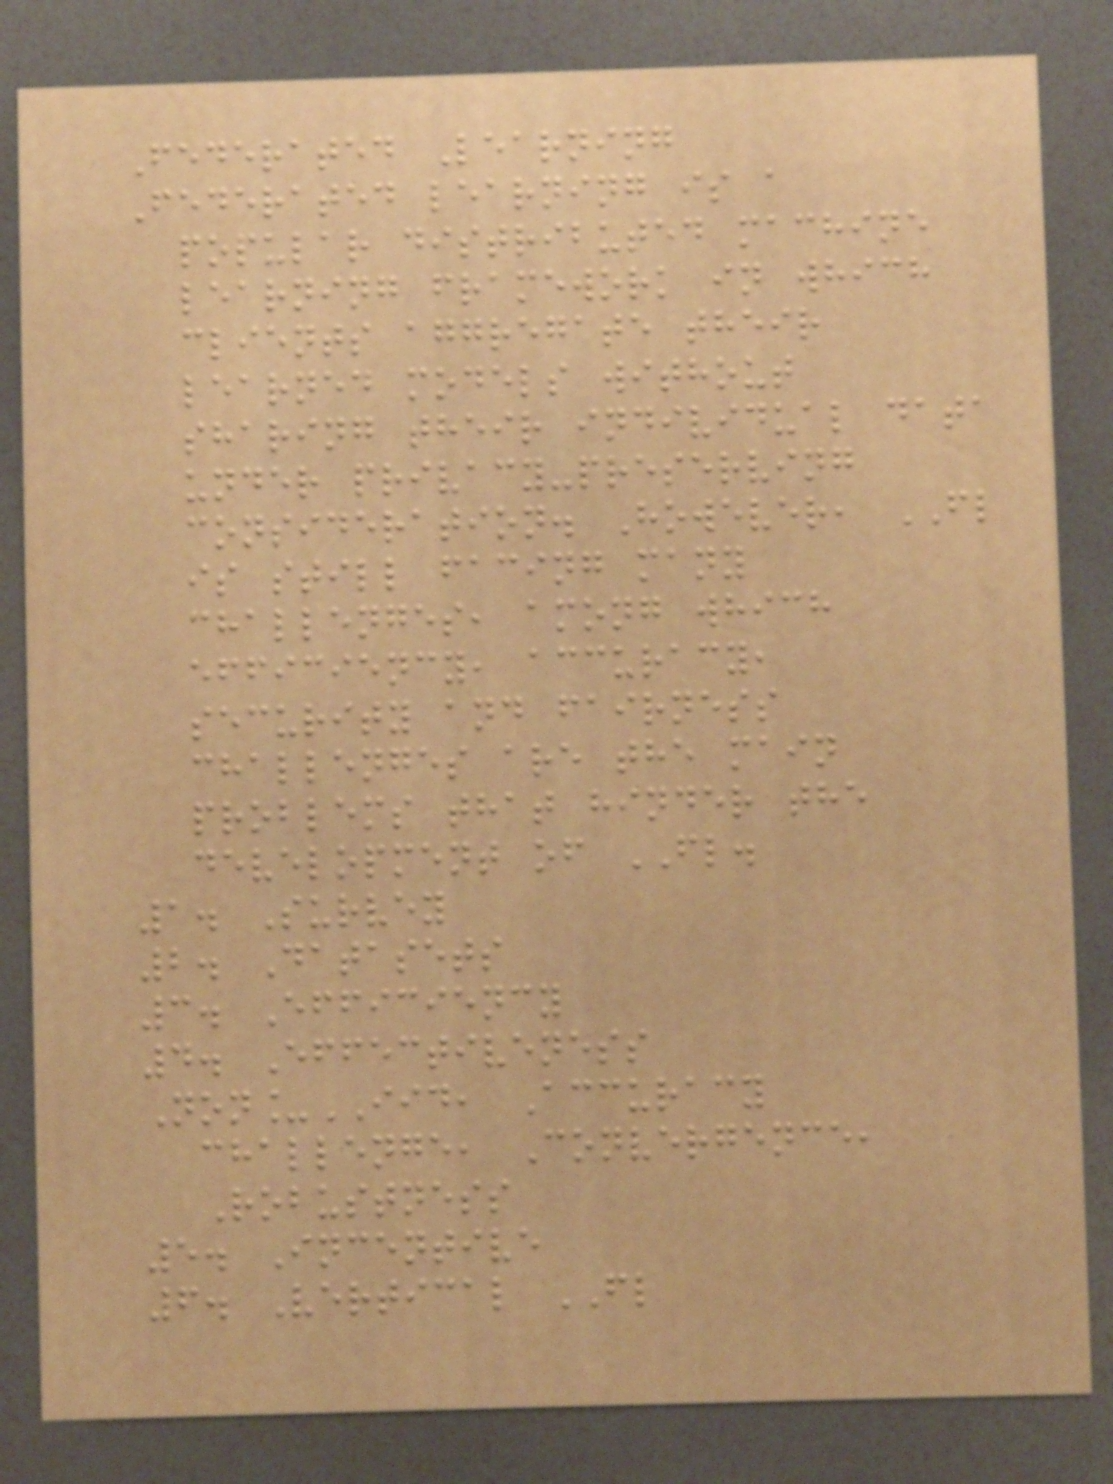Federated Learning
Federated learning is a
popular distributed machine
learning framework in which
clients aggregate their
learned models without
sharing their individual data
under privacy-preserving
consideration. However, FL
is still facing many
challenges, among which
efficiency, accuracy,
security and fairness
challenges are the main
problems that hinder the
development of FL.
1. Survey
2. Datasets
3. Efficiency
4. Effectiveness
Non_IID, Accuracy
challenge, Convergence,
Robustness
5. Incentive
6. Vertical FL
